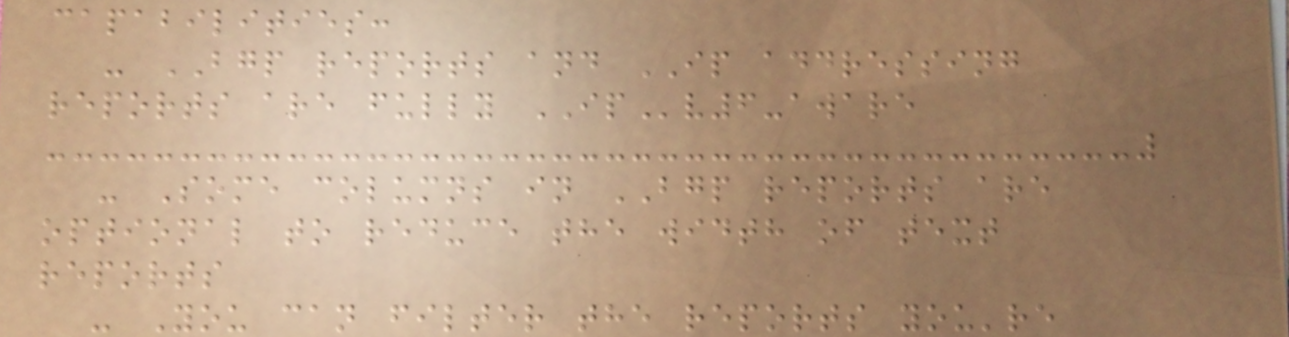capabilities:
- BGP reports and IP addressing
reports are fully IPv6-aware
- Some columns in BGP reports are
optional to reduce the width of text
reports
- You can filter the reports you're
